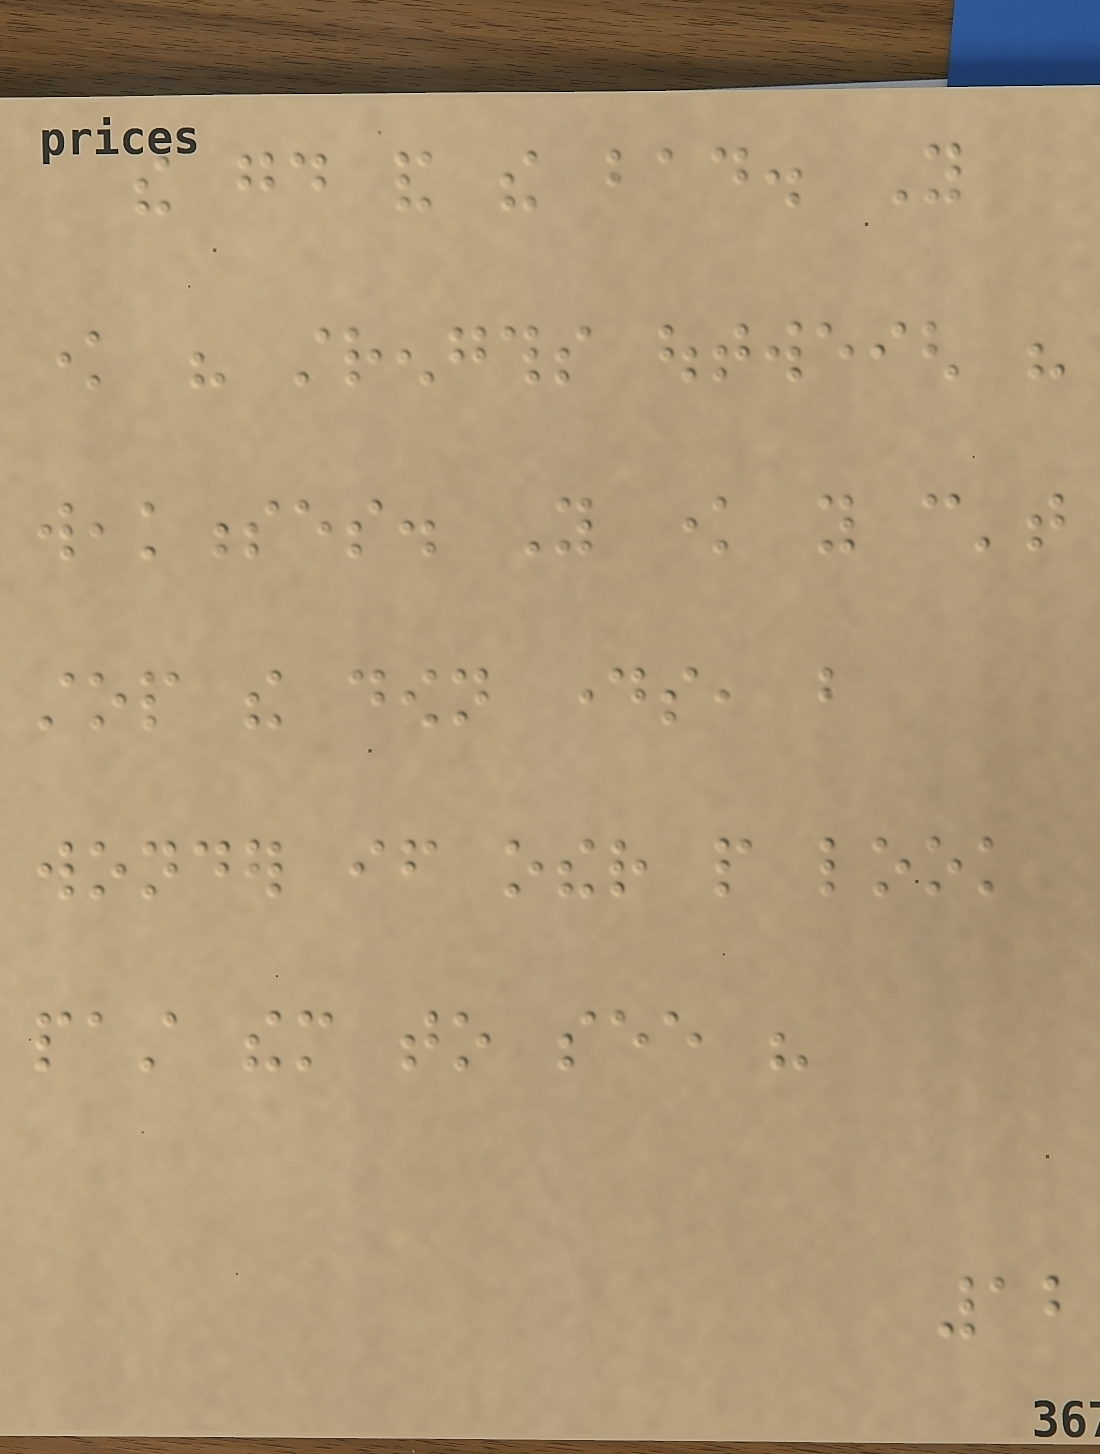the good and the bad. You
know his strengths outweigh his
weaknesses. You know you can't
stop the down days, but
wonder if other people look
past them to see his
12
